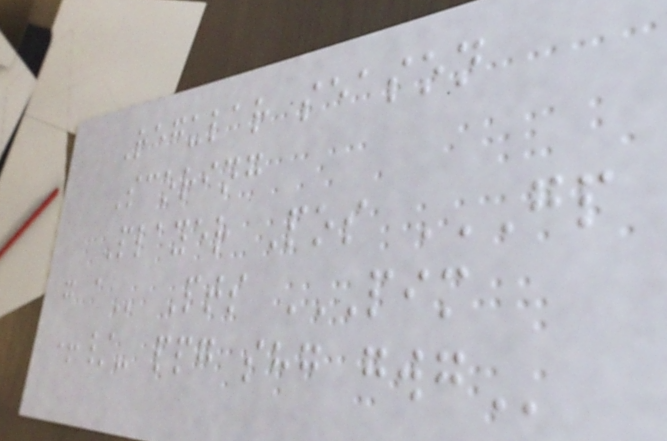Regular season
Scoring
Player Pos GP
G A Pts PIM
+/- PPG SHG GWG
